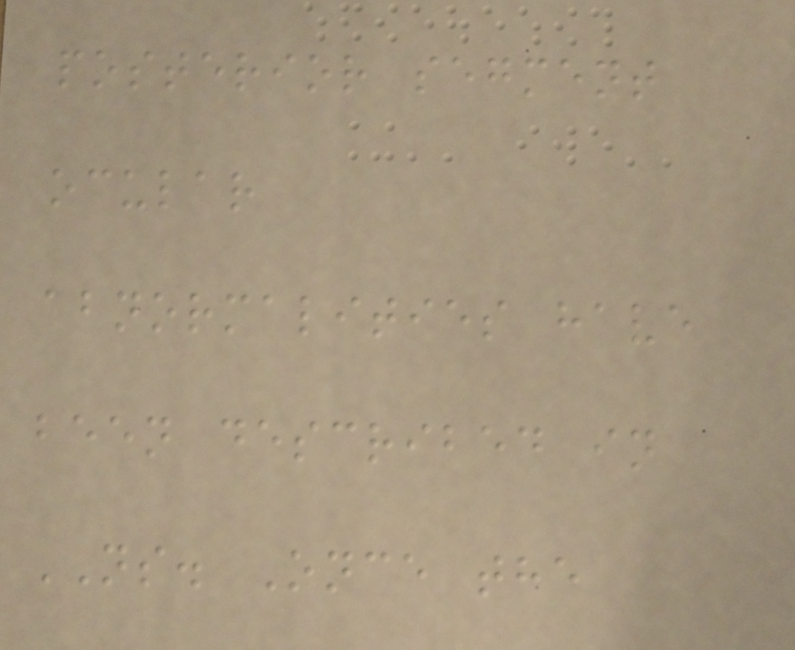posterior segment
ocular
abnormalities have
been described in
NS. Once the
